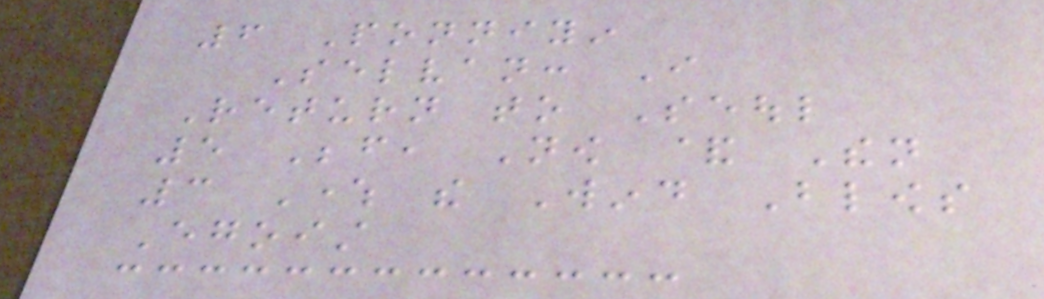6 Ponniyin
Selvan: I
Return to Seoul
5 Before, Now & Then
3 Where the Wind Blows
Egoist
